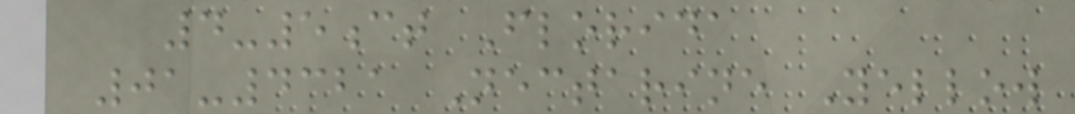4-5ct Florida
01-4321 Nectarine Yellow
